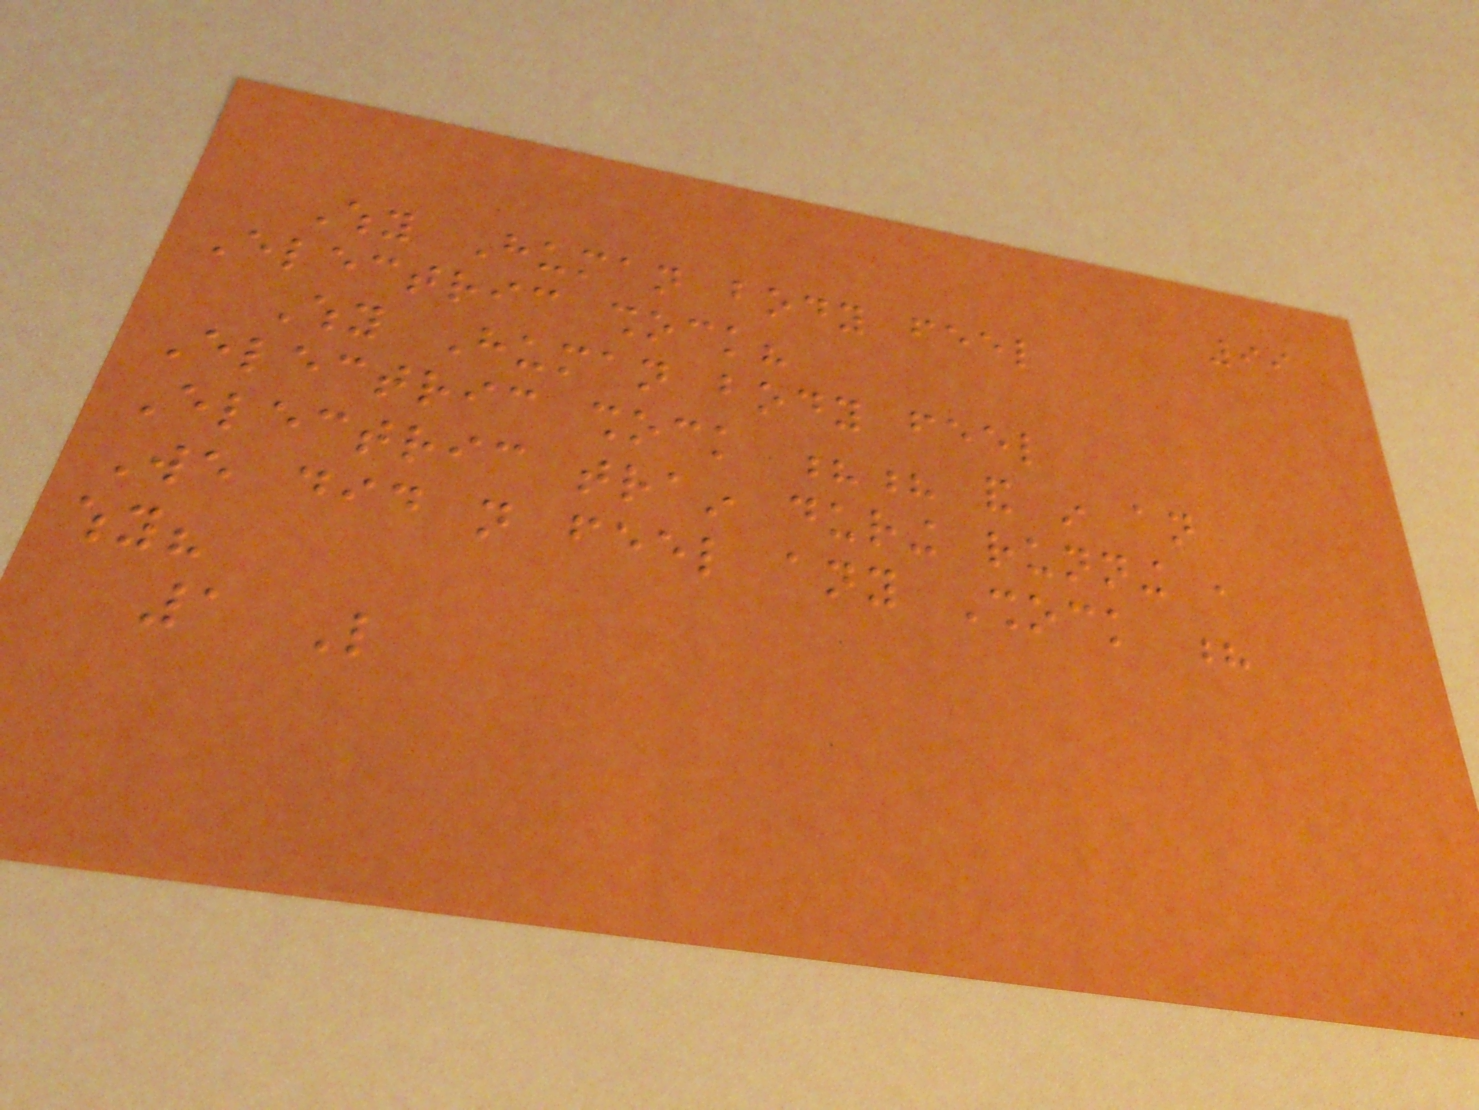99
Why Human body feel
Electric shock?
Why Human body feel
Electric shock ?? and in an
Electric train during running ,
We did not feel any Shock ?
why?
1 Like
